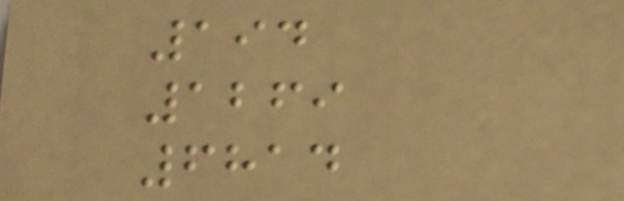194
1269
6814
